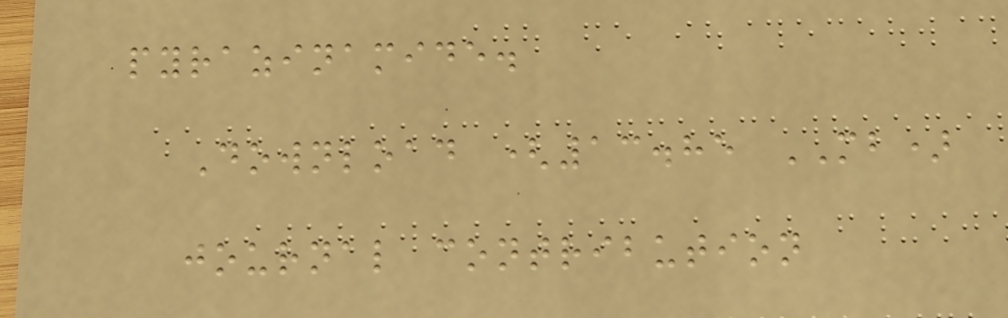pyrazinamide.
Download (13.85 MB)
journal contribution
